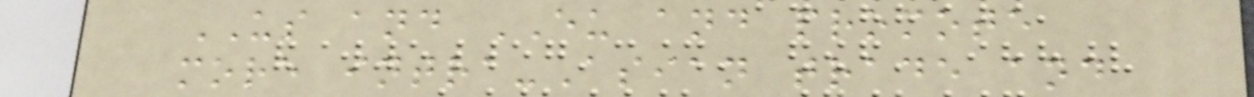US and EU and promote
more intra-Asian trade and
